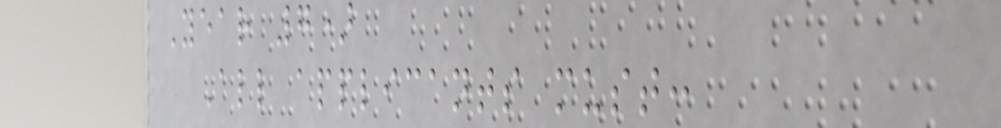Year 7)
All applicants must:
